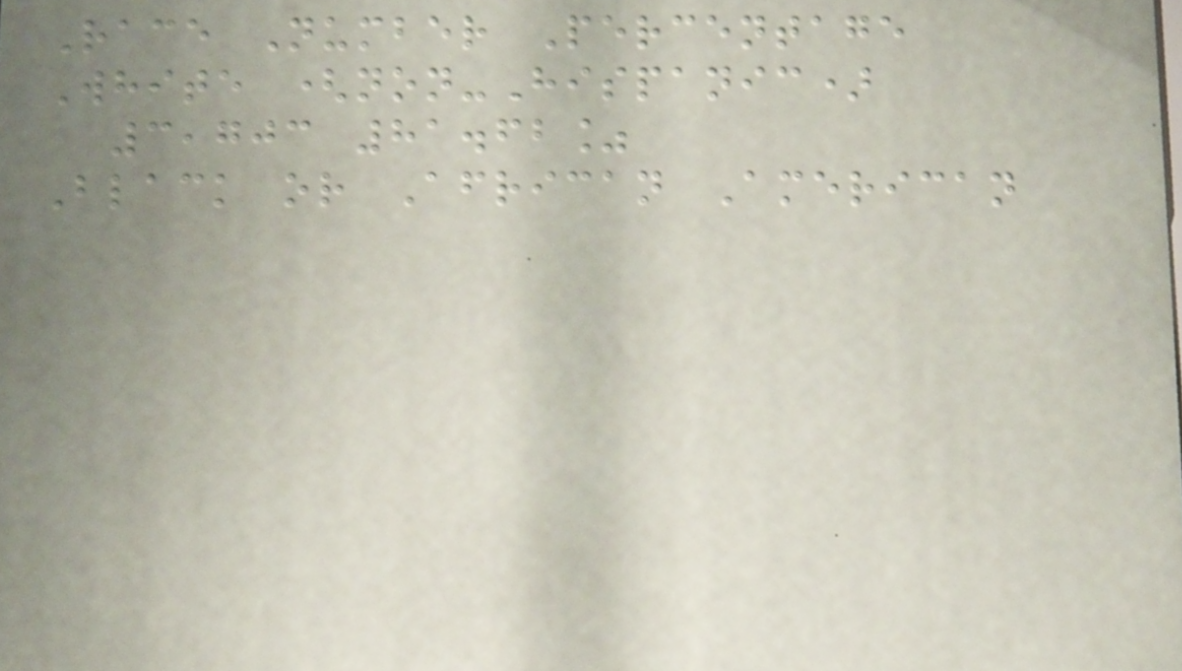Race Number Percentage
White (non-Hispanic)
3,703 81.62%
Black or African American
